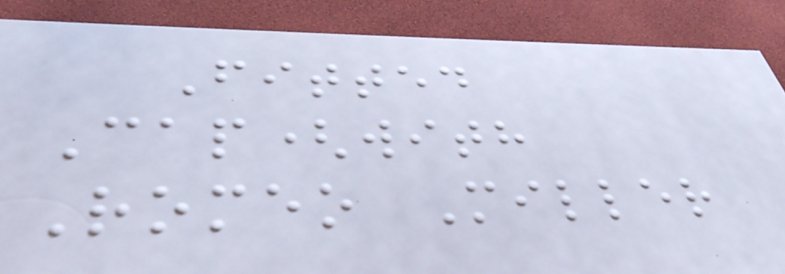Fitted
Cap(with
Romeo Miller
